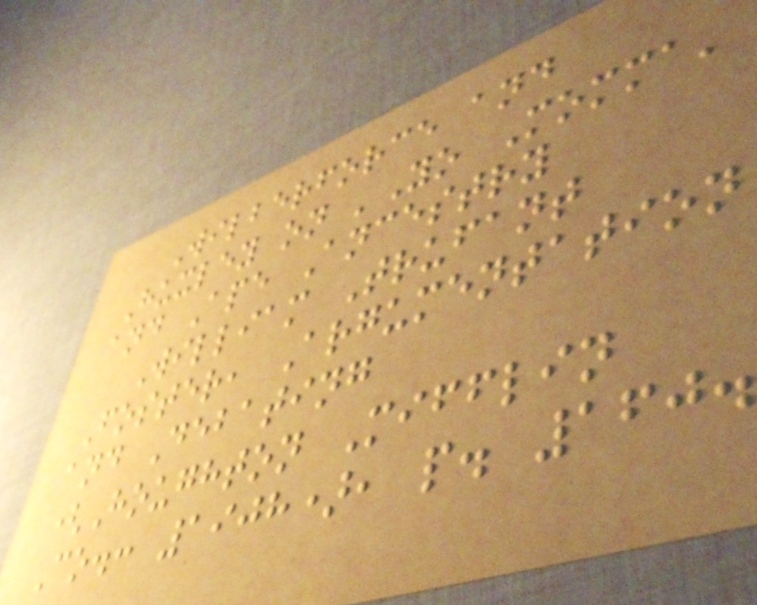Wilberforce and
Huxley on 'Yo Momma'
and Ape Ancestry
William Trufant
Foster, Argumentation
and Debating
(Houghton Mifflin
Co.: 1908), p. 160.
